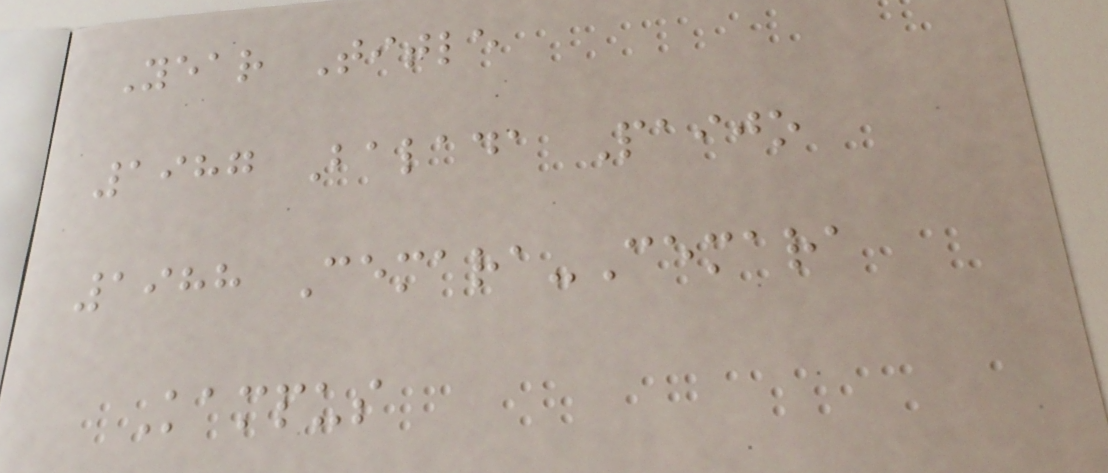Year Title
1987 Balada Paijo
1988 Cemara-Cemara
Kampus
